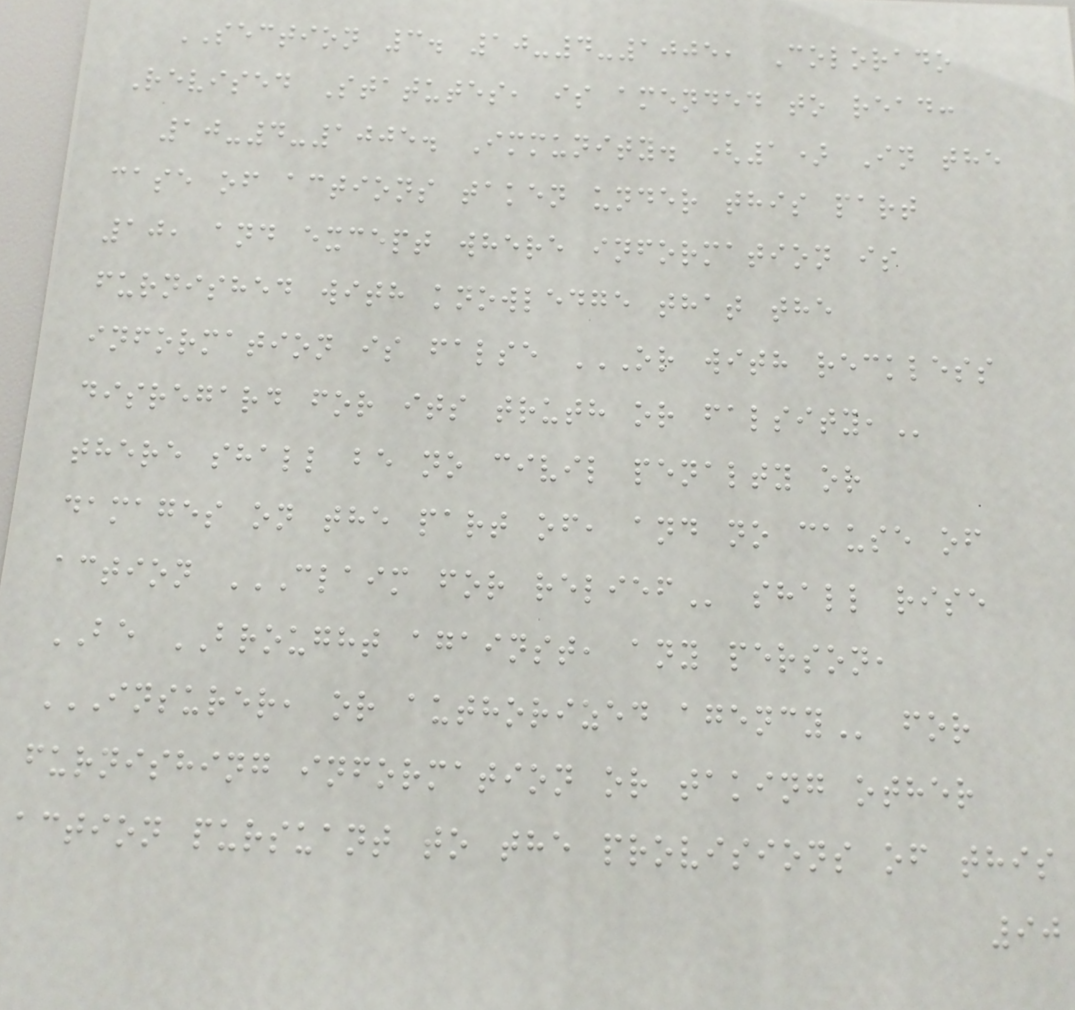SECTION 3. 10-4-1005, Colorado
Revised Statutes, is amended to read:
10-4-1005. Immunity. (1) In the
case of actions taken under this part
10, and except where information is
furnished with knowledge that the
information is false OR WITH RECKLESS
DISREGARD FOR ITS TRUTH OR FALSITY,
there shall be no civil penalty or
damages on the part of, and no cause of
action CLAIM FOR RELIEF shall rise
BE BROUGHT against, any person,
INSURER, OR AUTHORIZED AGENCY for
furnishing information or taking other
action pursuant to the provisions of this
90
